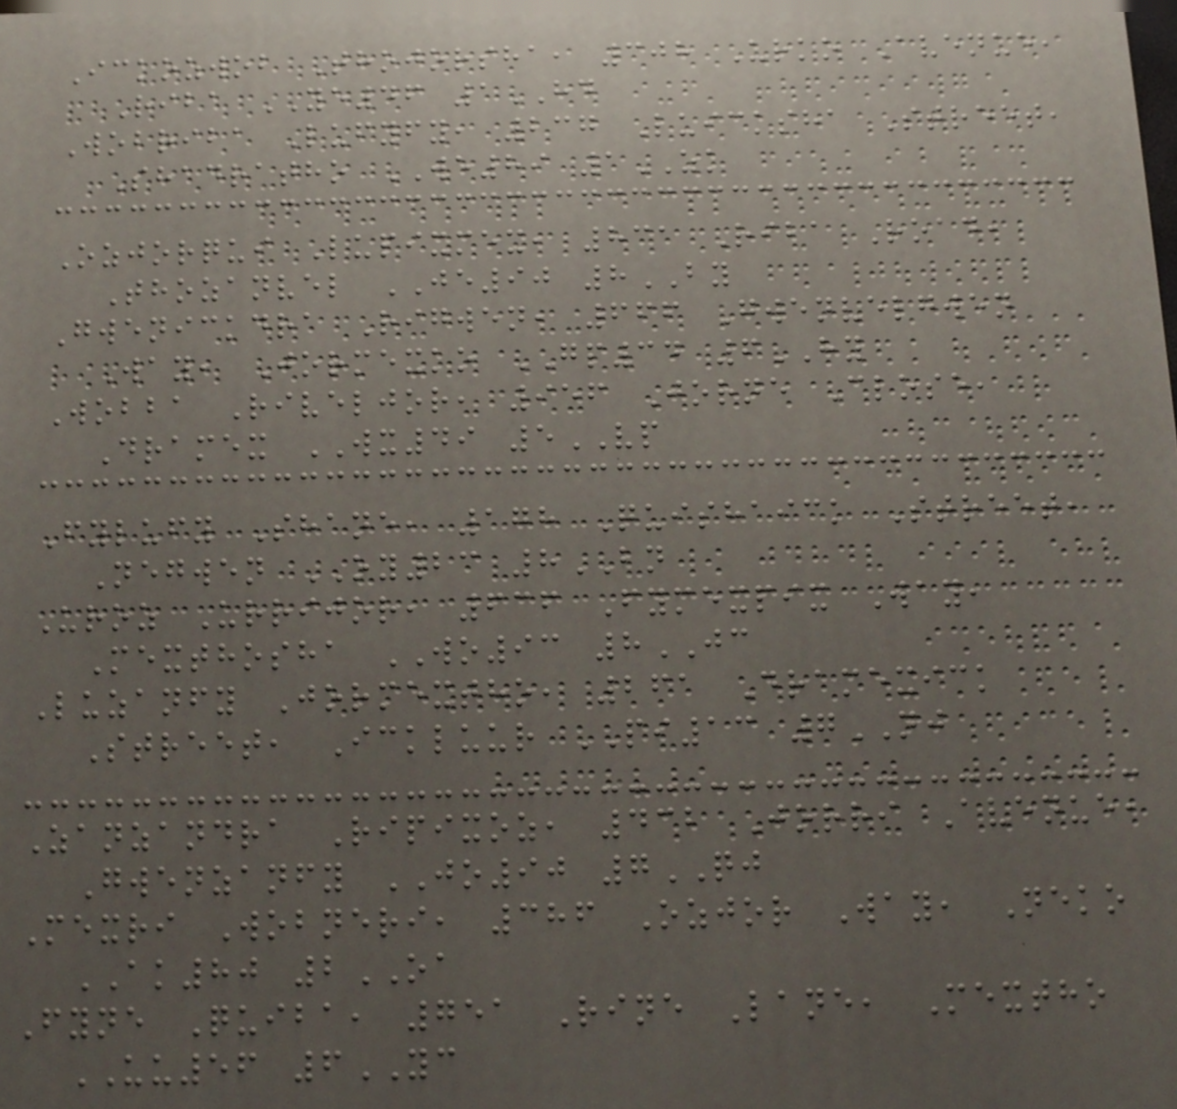Ickozwob Thojorsha, 308 Urko Avenue,
Riba YE46 1HD
Wobriba Lufyfy, 237 Luicksha Street,
Shadratho WE89 1ZK
Ozjorqui Lupixmex, 831 Riba Road,
Thozanvel JE90 8BY
Gwenickdra Rigwen, 666 Gwenvelgwen
Way, Jormexko GP34 6HY
Wobba Riveljor, 956 Jorne Close,
Dramex WX49 5VP
Fylufy Shane, 178 Quishaick Street,
Negwen OY23 8BN
Uroz Urrijor, 636 Fymexpix Way,
Mexthosha WO93 8JC
Luzanfy Jormextho, 261 Dramexick
Street, Ickluur PI13 7NJ
Zanzandra Ripixoz, 432 Jorri Avenue,
Gwenzanfy JO90 7QJ
Mexri Wobneri, 386 Ozjor Way, Neko
AK80 2OA
Fyne Quiba, 751 Rine Lane, Mextho
UU56 6YC
